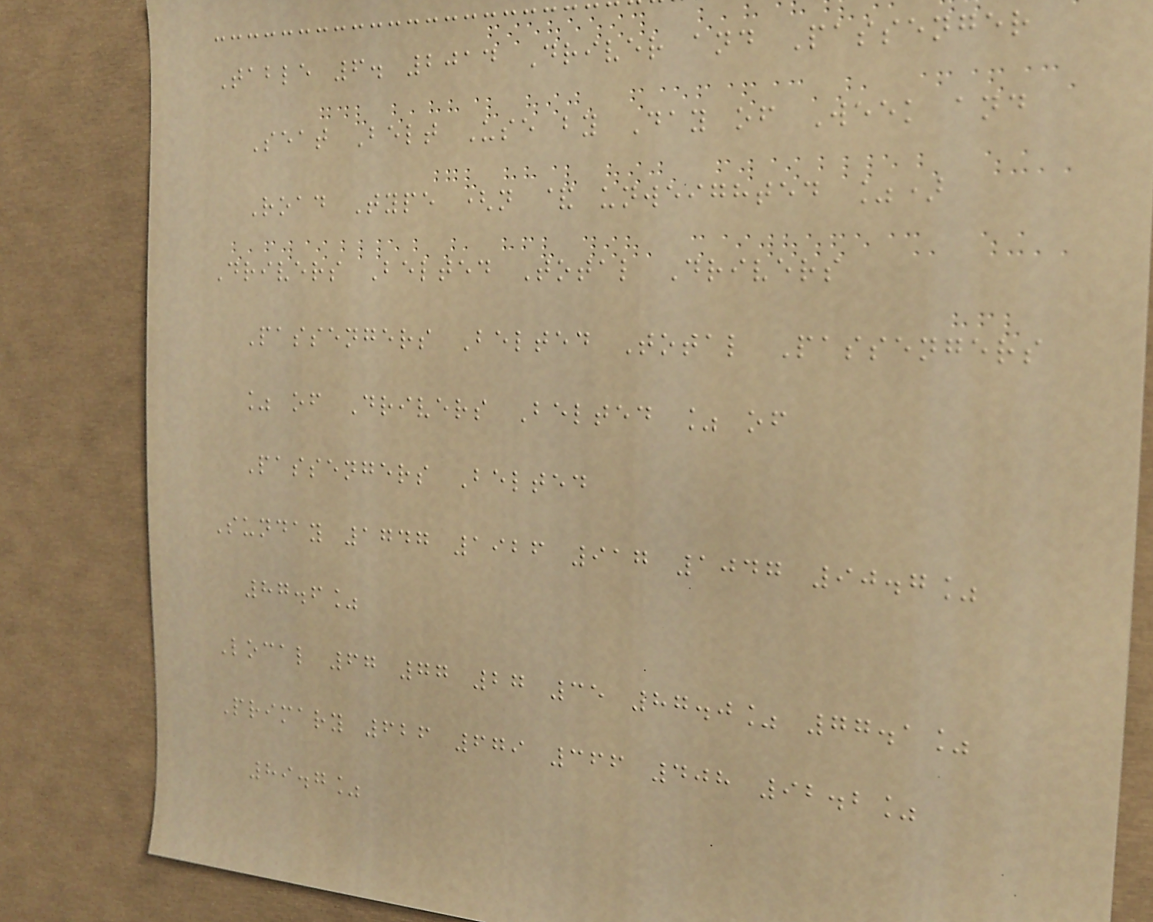Table 6. 2014 Driver and Passenger
Seat Belt Use by Day of Week and
Road Type (n & unweighted %)
Drivers Belted Total Drivers
Passengers Belted Total Passengers
% of Drivers Belted % of
Passengers Belted
Sunday 1747 1926 917 1047 90.7%
87.6%
Local 67 77 27 35 87.0% 77.1%
Primary 626 679 366 408 92.2%
89.7%
